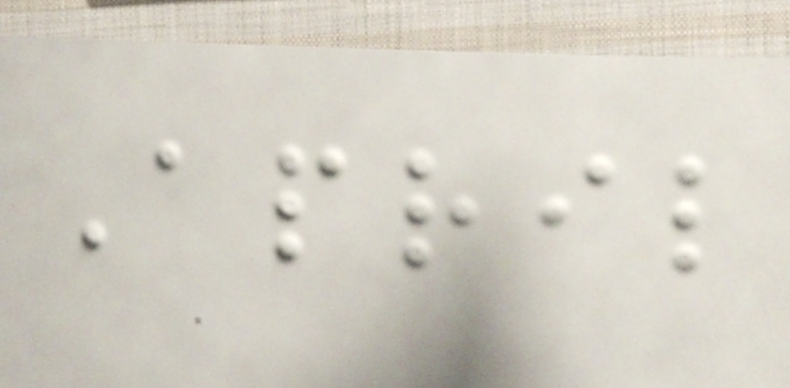April
